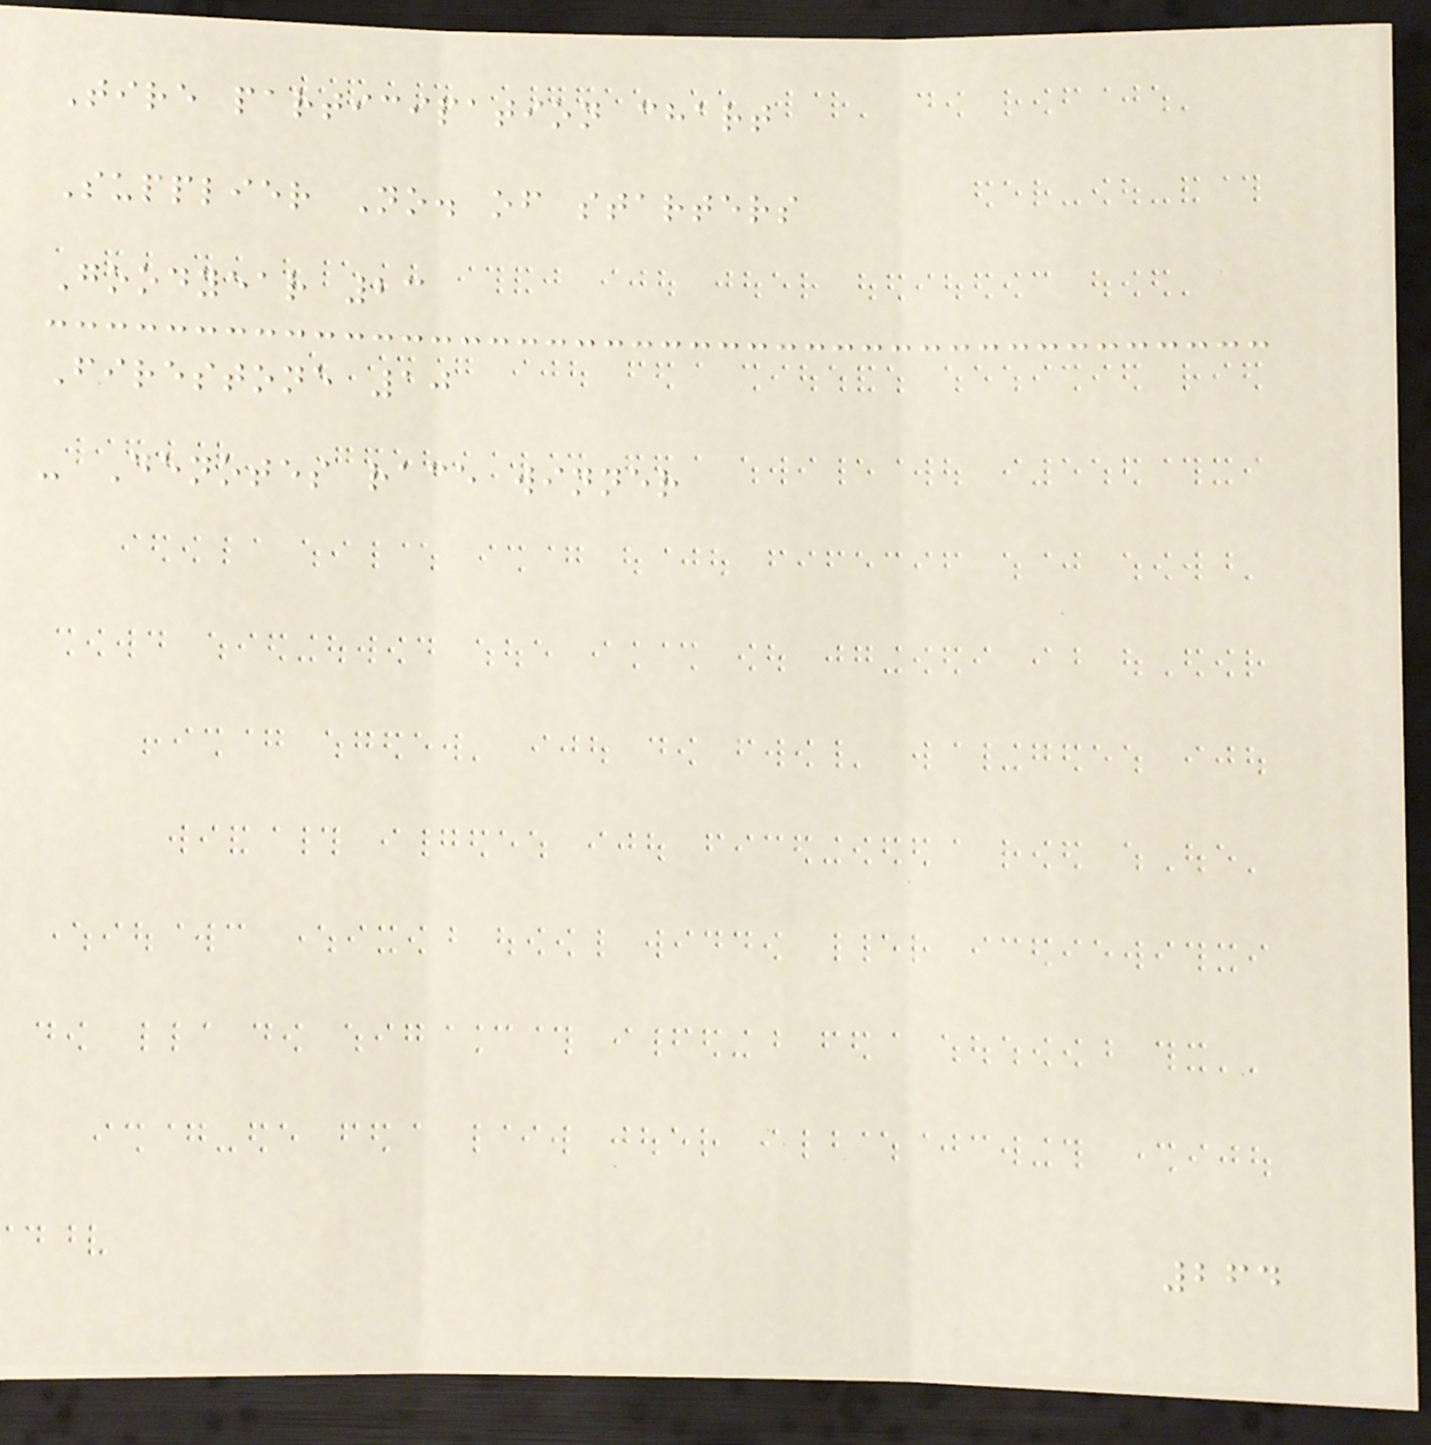Tire participation chart
Supplier No. of starters
Goodyear 23
Firestone 10
- Denotes race winner
264
